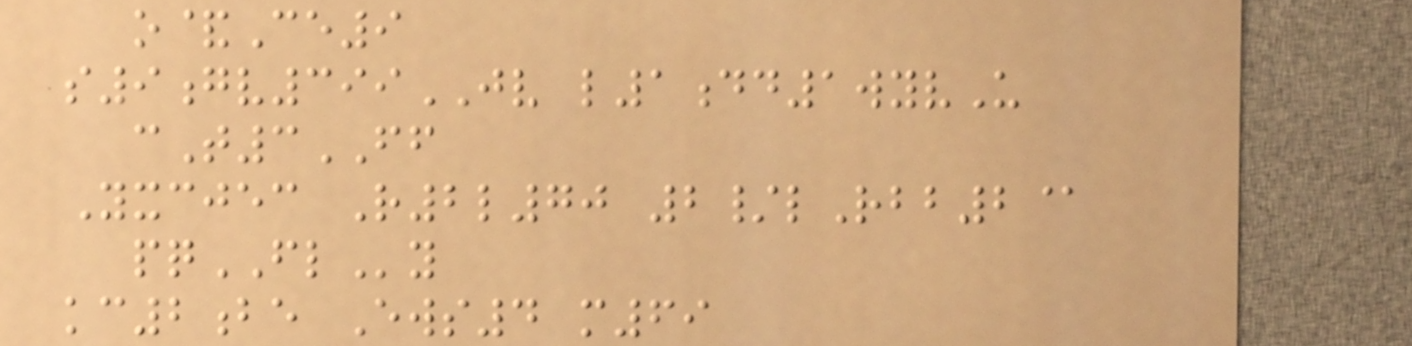o&Ce9
s9gv399JV l1dd1wyvU
cT3FF
Yxcjec R2l70 2/lRbb2@
pqFLy
kc2be Ews4 m69
